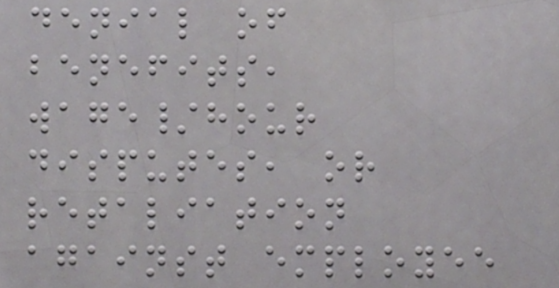denial of
benefits,
wage/hour
disputes, or
retaliation
against employee
